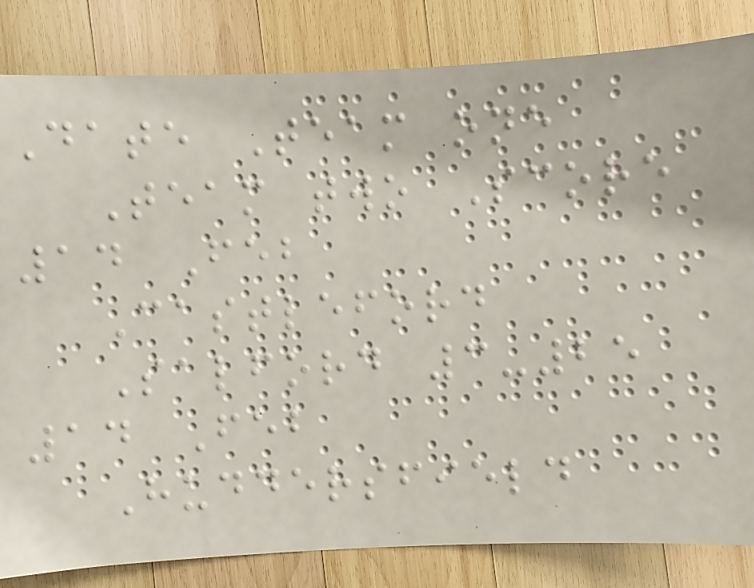Date Team one
Team two Score
14 Feb
Castleford
Salford 3-25
14 Feb
Huddersfield
